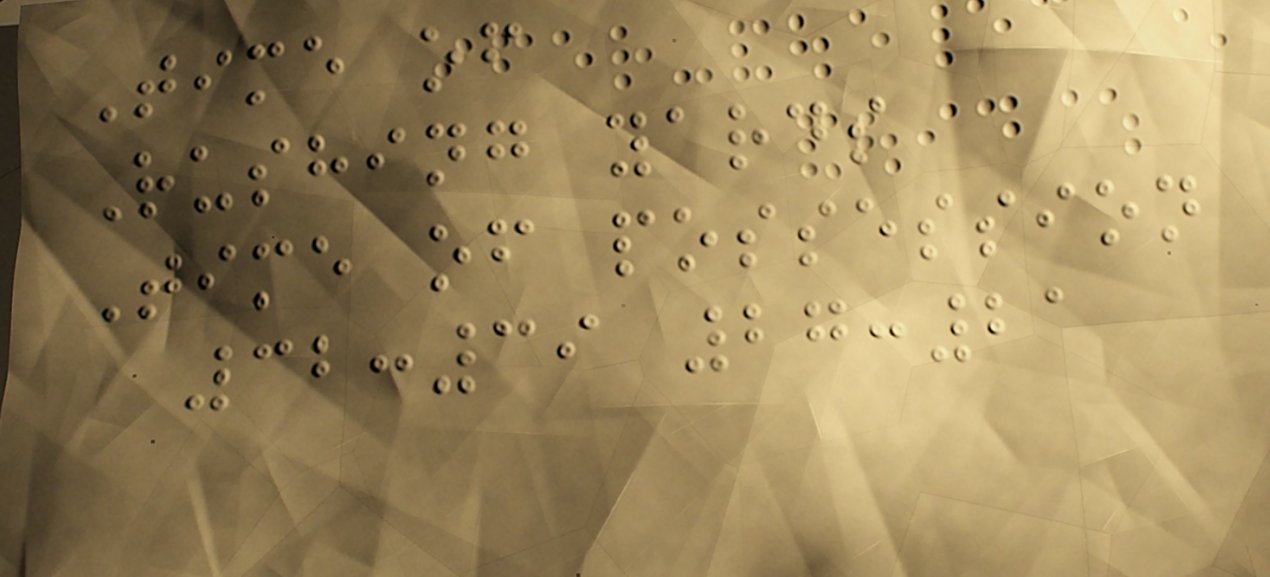Time of
Rushing yards
Time of possession
32:39 27:21
